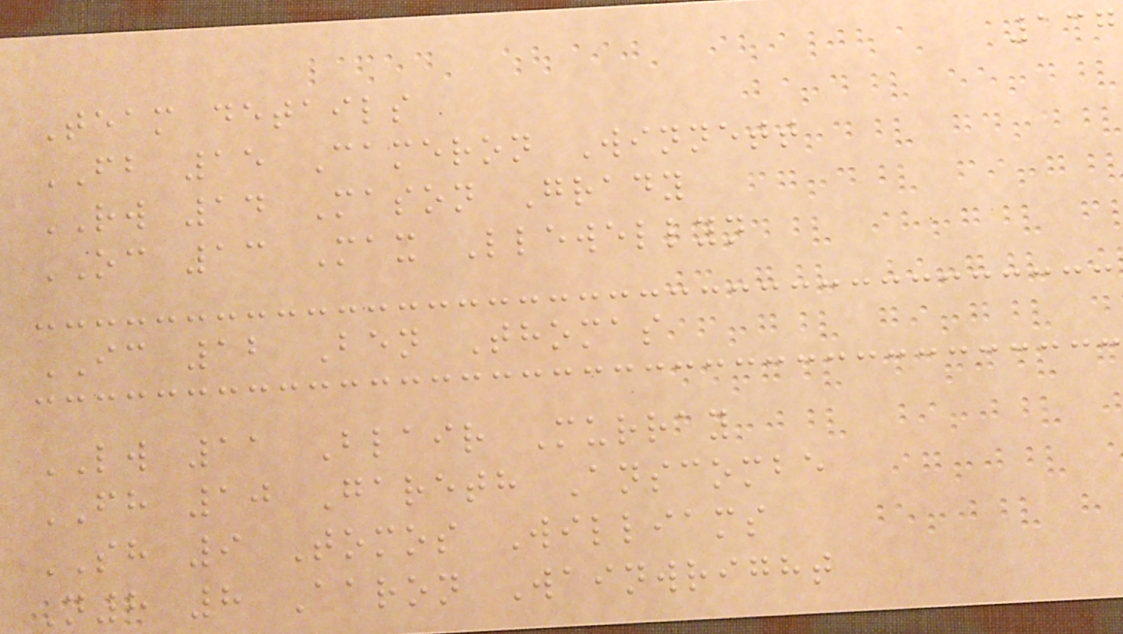137
Team details
FB 15 Cameron Winnett
RW 14 Mason Grady
OC 13 Max Llewellyn
IC 12 Ben Thomas
LW 11 Blair Murray
FH 10 Gareth Anscombe
SH 9 Tomos Williams
N8 8 Aaron Wainwright
